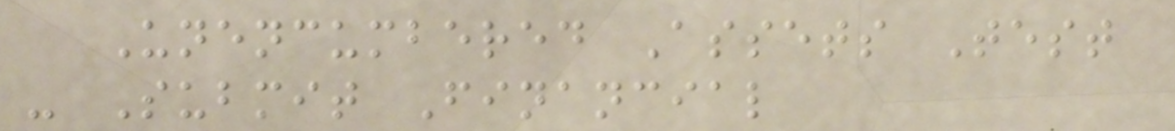Unencumbered Assets Test
- Submit Financial
